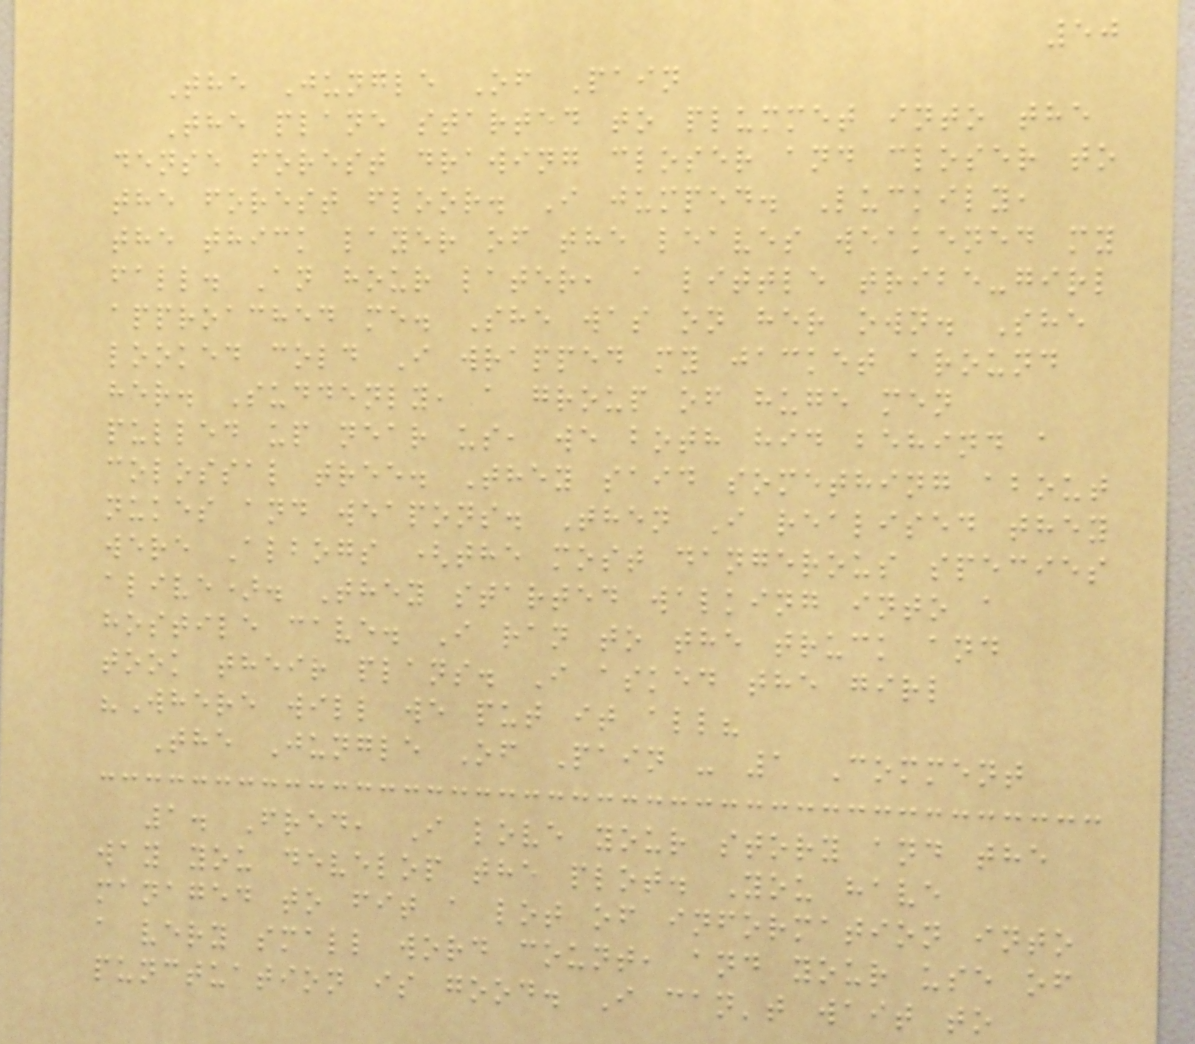50
The Jungle Of Pain
The plane started to plummet into the
dense forest drawing closer and closer to
the forest floor. I jumped. Luckily,
the thick layer of the leaves weakened my
fall. An hour later, a little tribe-girl
approached me. She was on her own. She
looked cold I wrapped my jacket around
her. Suddenly, a group of huge men
pulled up near us, we both hid behind a
colossal tree. They said something about
nukes and weapons. Then I realised they
were Albogs (the most dangerous species
alive). They started walking into a
hostile cave. I ran to the truck and
took their plans. I asked the girl
"Where will we put it all?
The Jungle Of Pain - 1 Comment
1. Fred, I love your story and the
way you develop the plot. You have
managed to fit a lot of information into
a very small word count, and your use of
punctuation is good. I can't wait to
